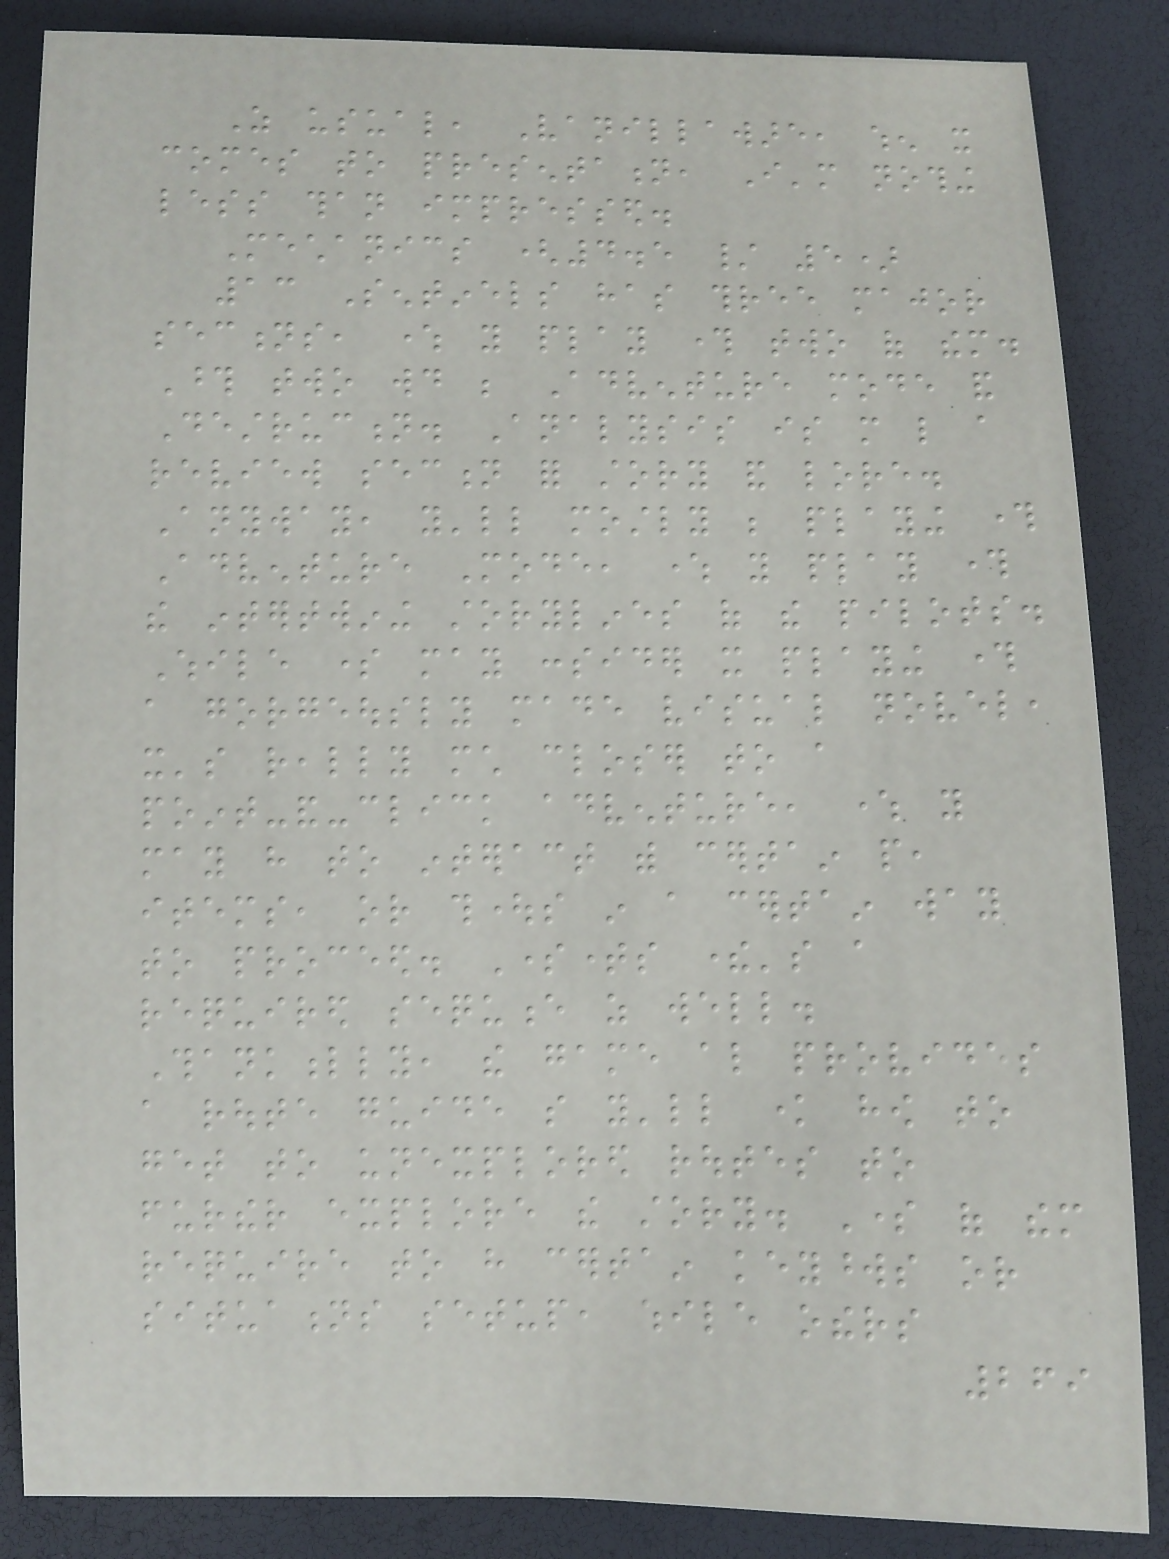As usual, Vanillaware, when it
comes to presentation, I'm nothing
less than impressed.
Mechanics (4.5 / 5)
13 Sentinels has three major
sections, where you play through two of them.
Those two would be Adventure mode and
Destruction. Analysis is more like a
review section for story and lore.
Anyway, you'll mostly be playing through
Adventure Mode, where you play through
the intertwining storylines of the pilots.
While some may consider it playing through
a gorgeously made visual novel,
it's really much closer to a
point-and-click adventure, where you
may have to interact with certain people,
items, or thoughts in a certain way
to proceed. Sometimes there's a
required sequence as well.
Thankfully, the game also provides
a route guide so you'll know how to
get to unexplored routes to
further explore the story. Some of them
require to have certain keywords or
situations setup, while others
269
